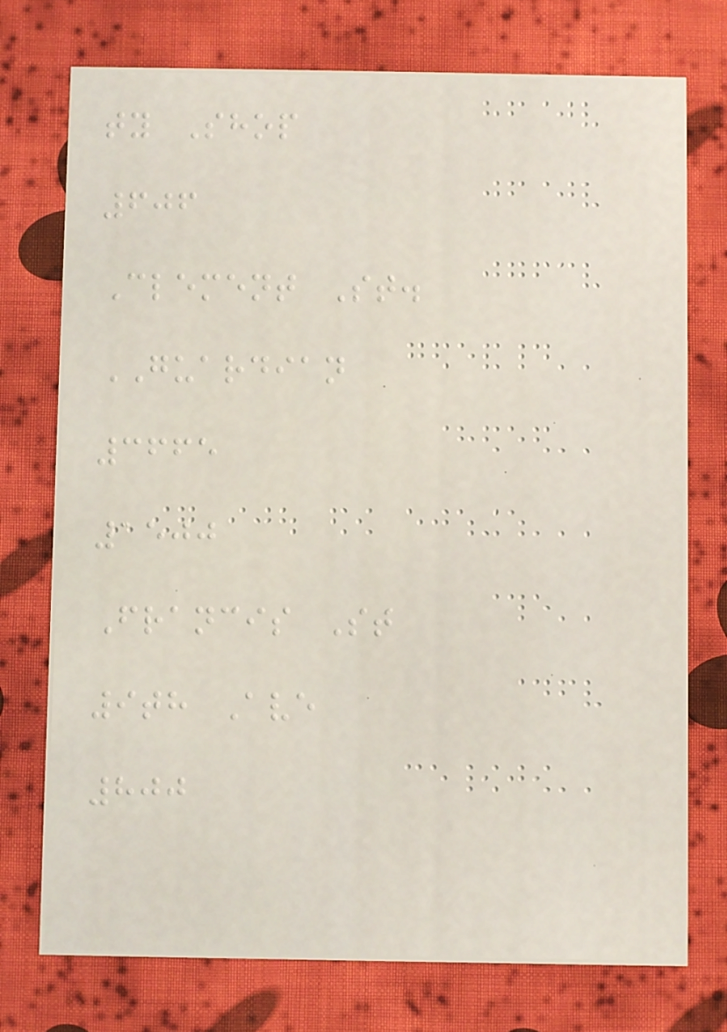ty Shop
606
Clement St.
GUARDIAN
3665
1500
Francis St
9th Ave
800
